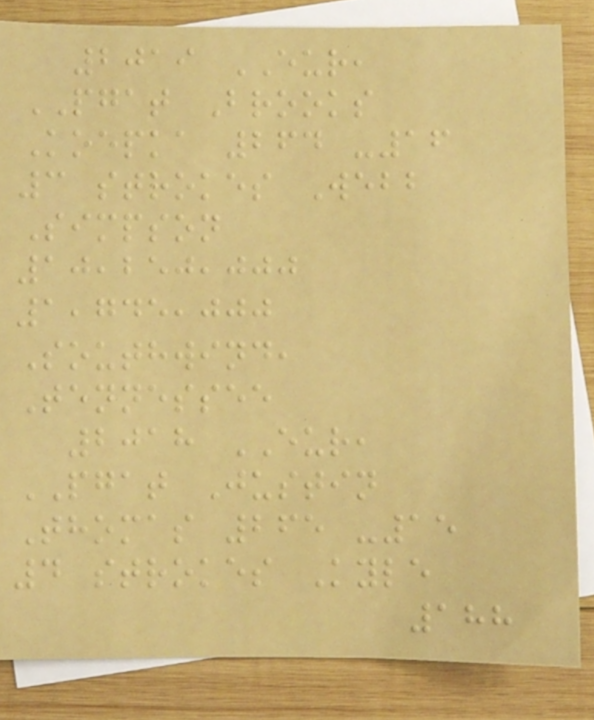2019 EUR,
PGAT Brooks
Koepka 264 -16
3 strokes Webb
Simpson
10,250,000
1,745,000
Southwind,
Tennessee
2018 EUR,
PGAT Justin
Thomas 265 -15
4 strokes Kyle
188
